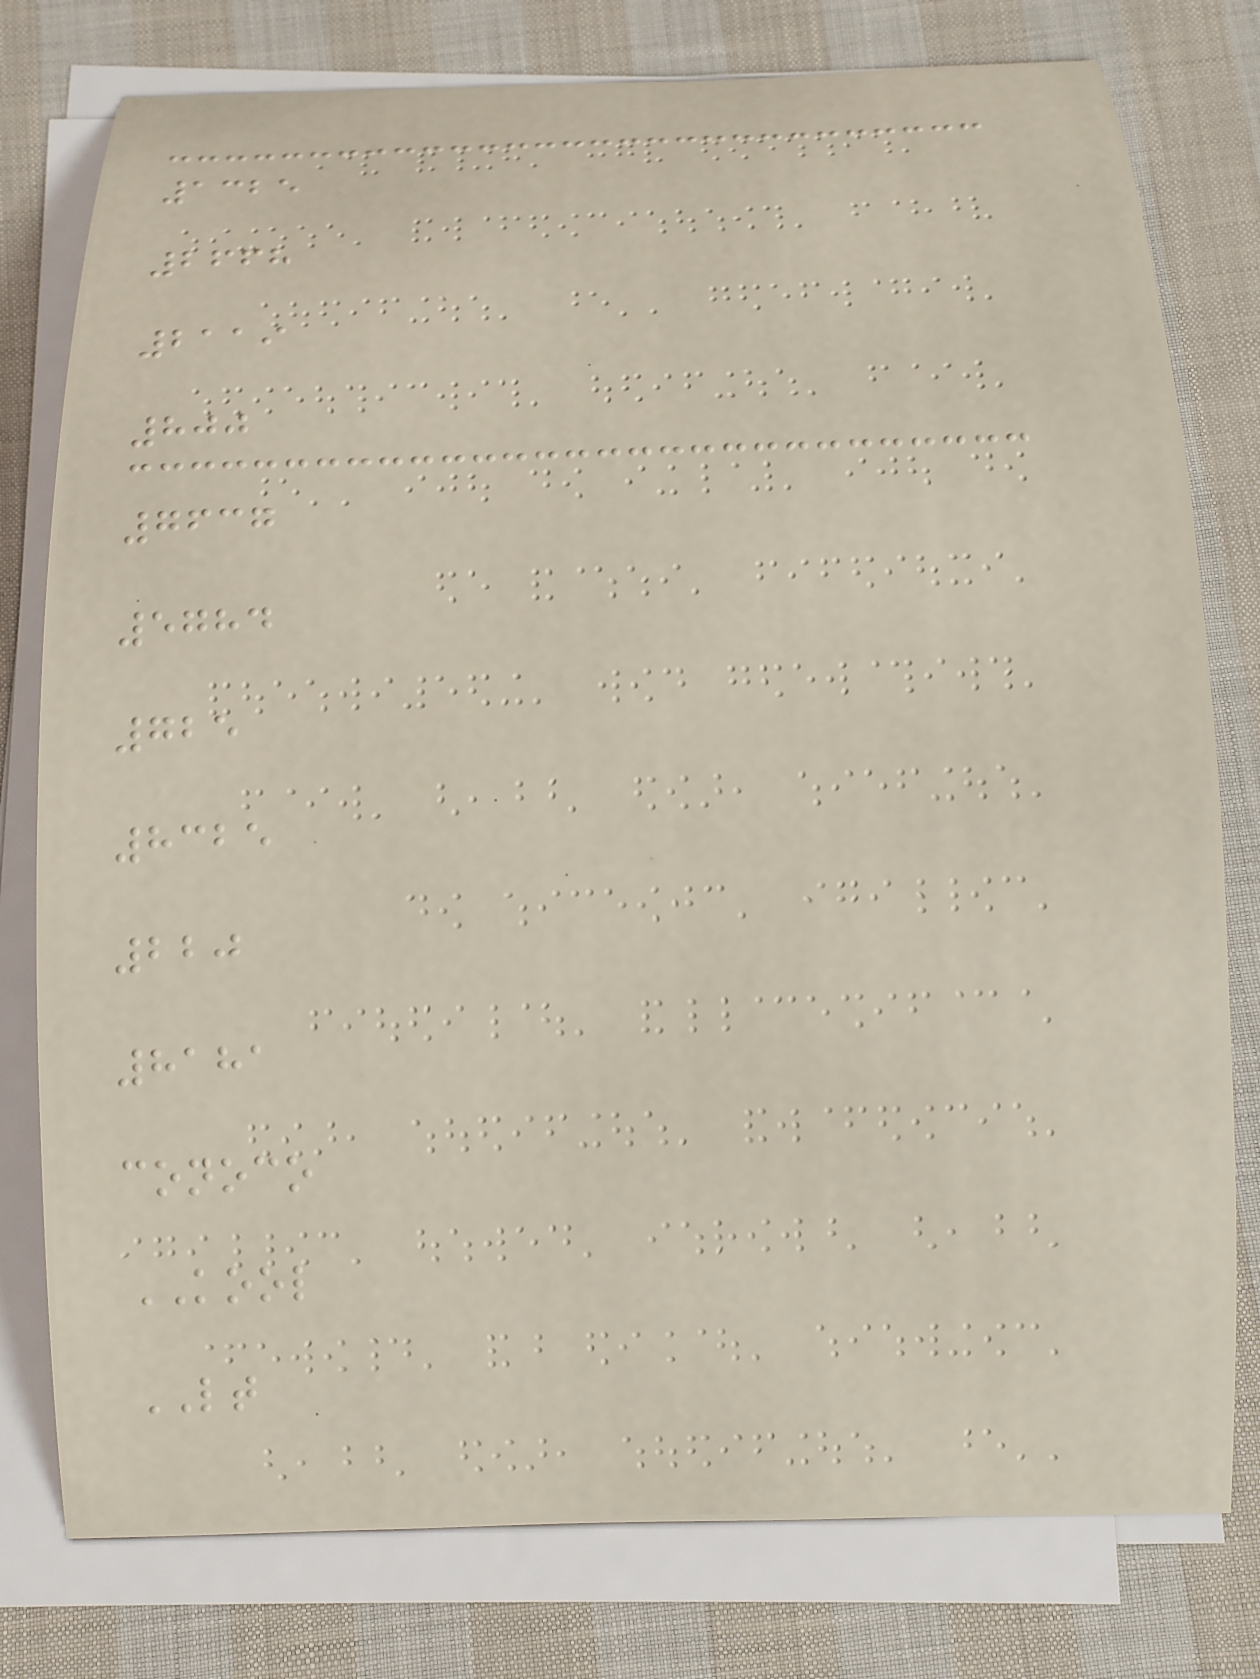1325
2668
2119
800
7637
5784
725
8325
220
8181
conoco
KOOL
LT
